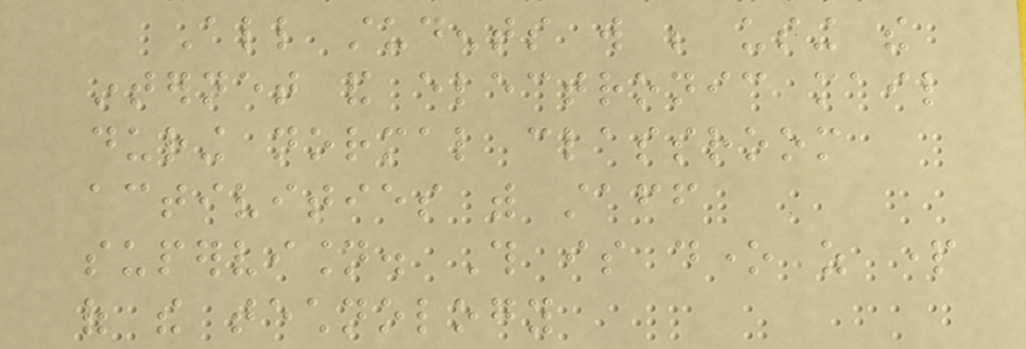All students will be using the
internet and electronic mail
during normal classroom
activities with staff
supervision. This is done as part
of the technology
